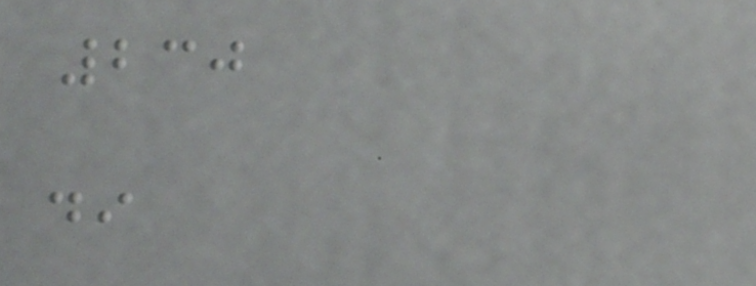230
di
